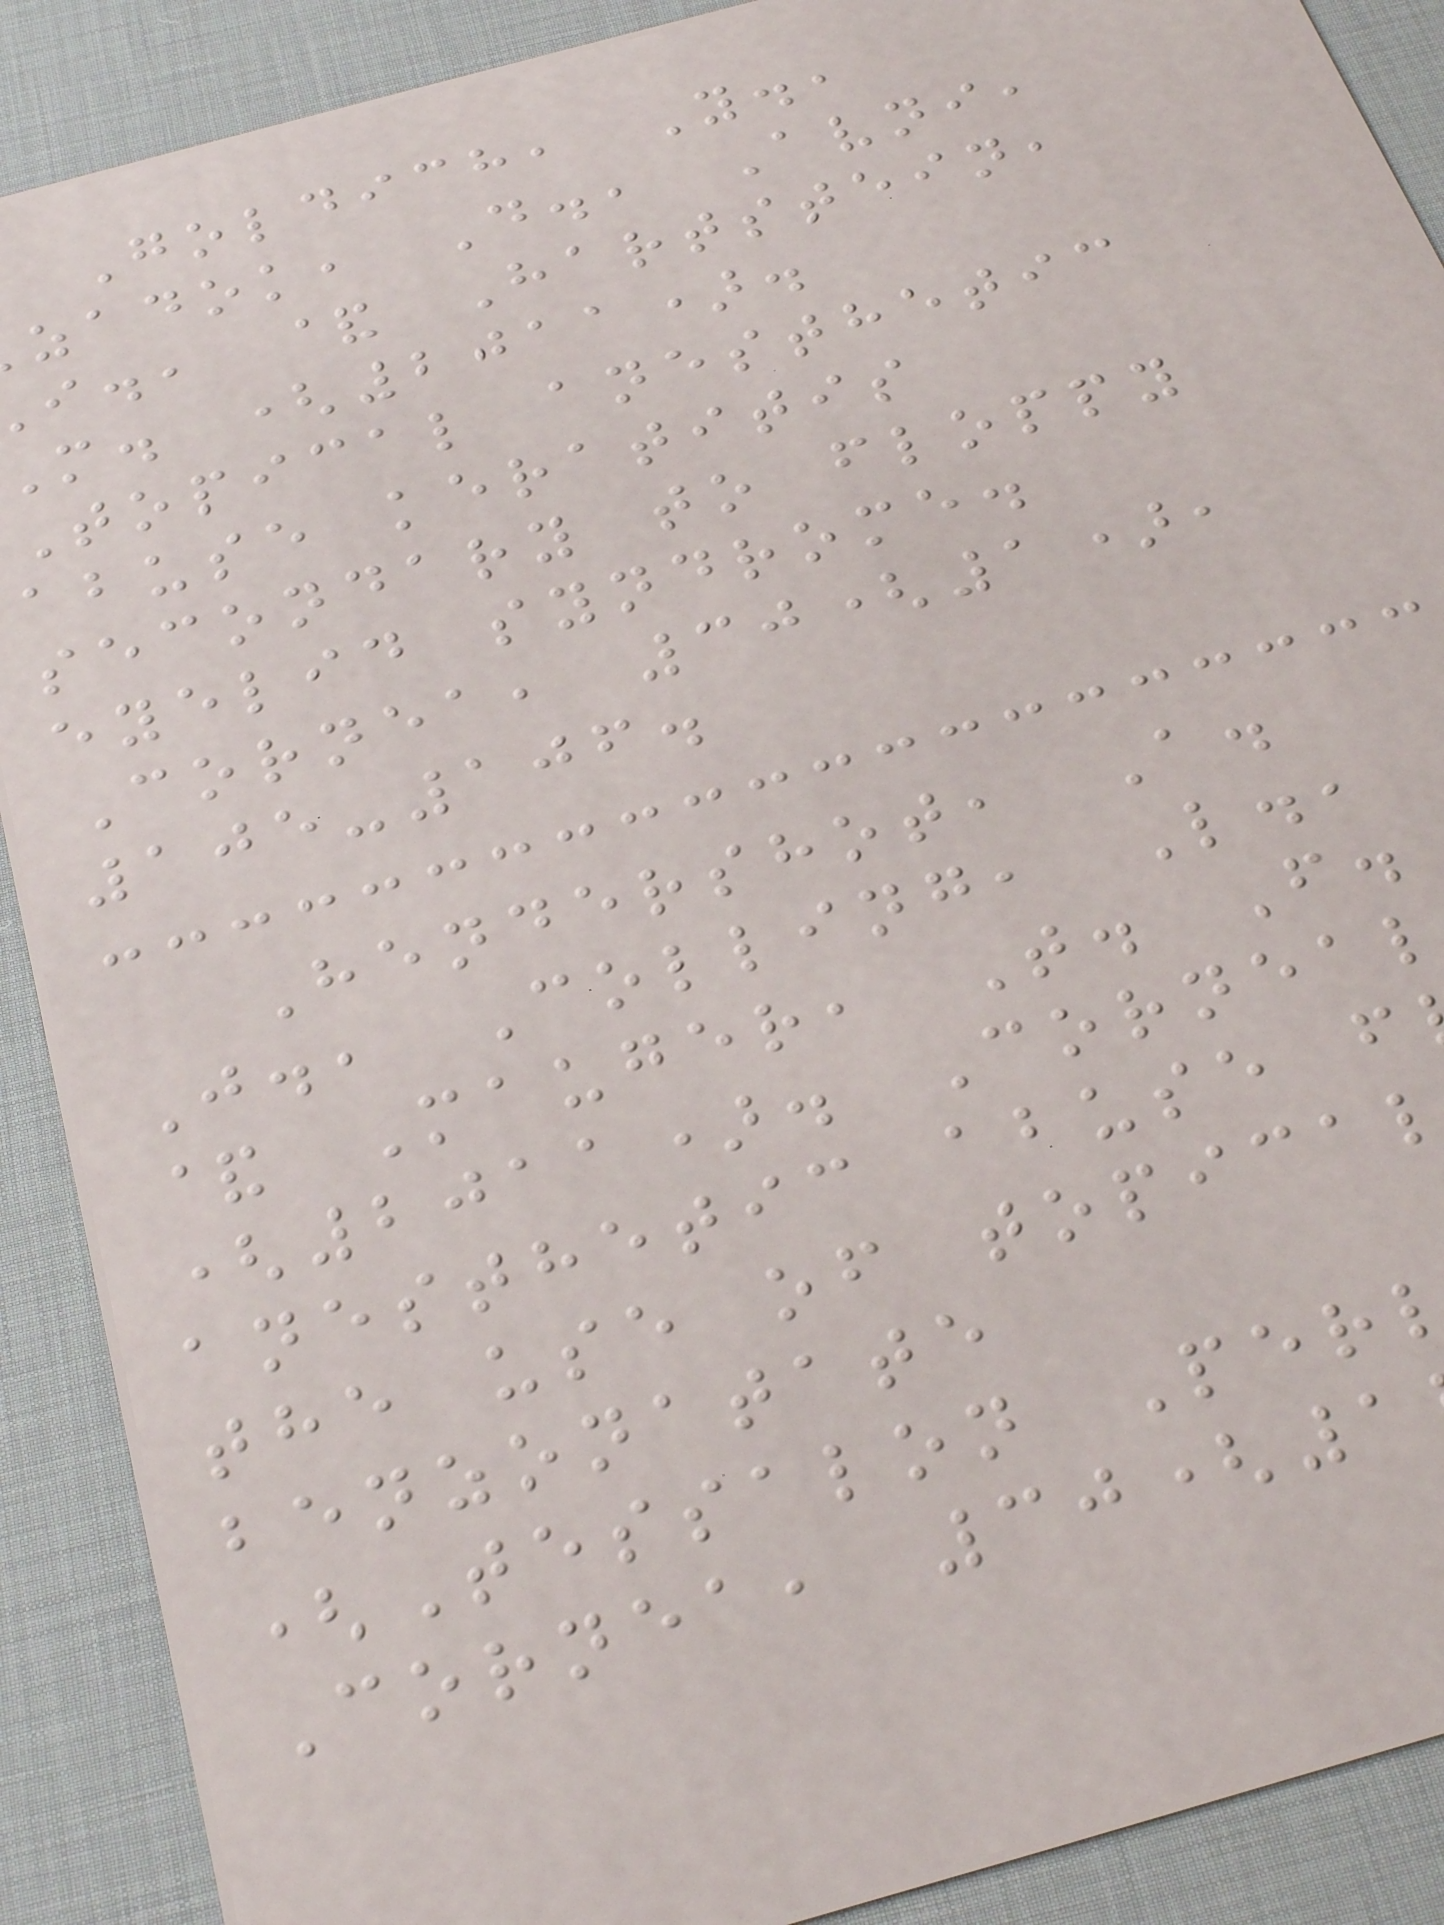Goldich, Y.,
zadok, D., Avni,
i., & Hartstein,
m. (2011).
Topical anesthetic
abuse keratitis
secondary to floppy
eyelid syndrome.
Cornea, 30(1),
105-106.
Hendershot, A.
J., Colling, L.,
& Mauger, T. F.
(2011). Corneal
anesthetic abuse f
the use of topica
benzonatate
(Tessalon Per
Cornea, 30(1
